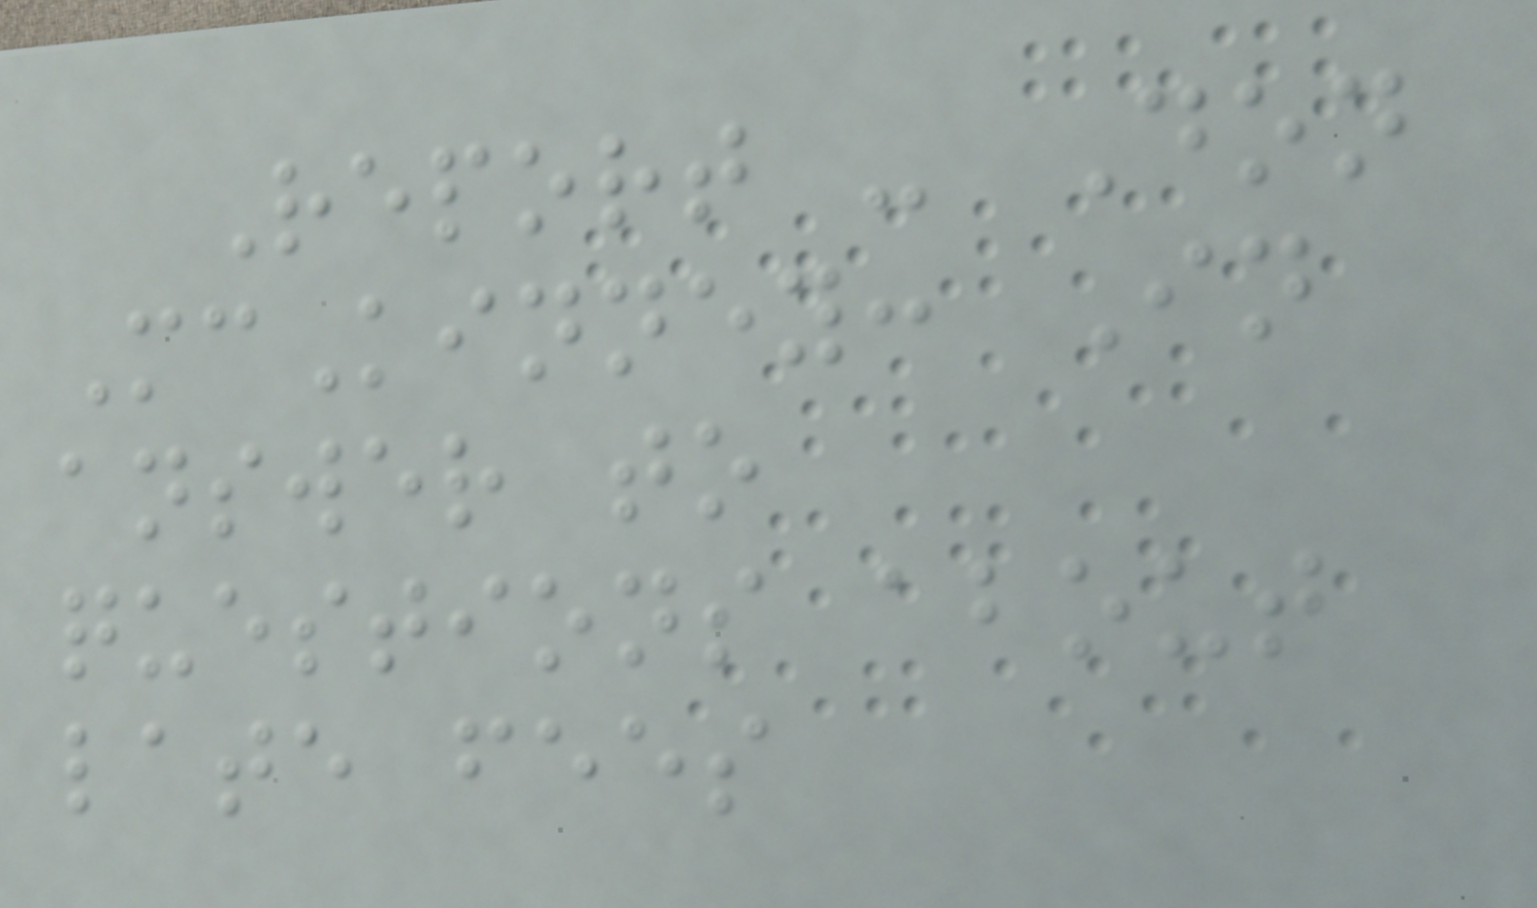Report - Don
McKinney: In
answer to
questions about
late fees
